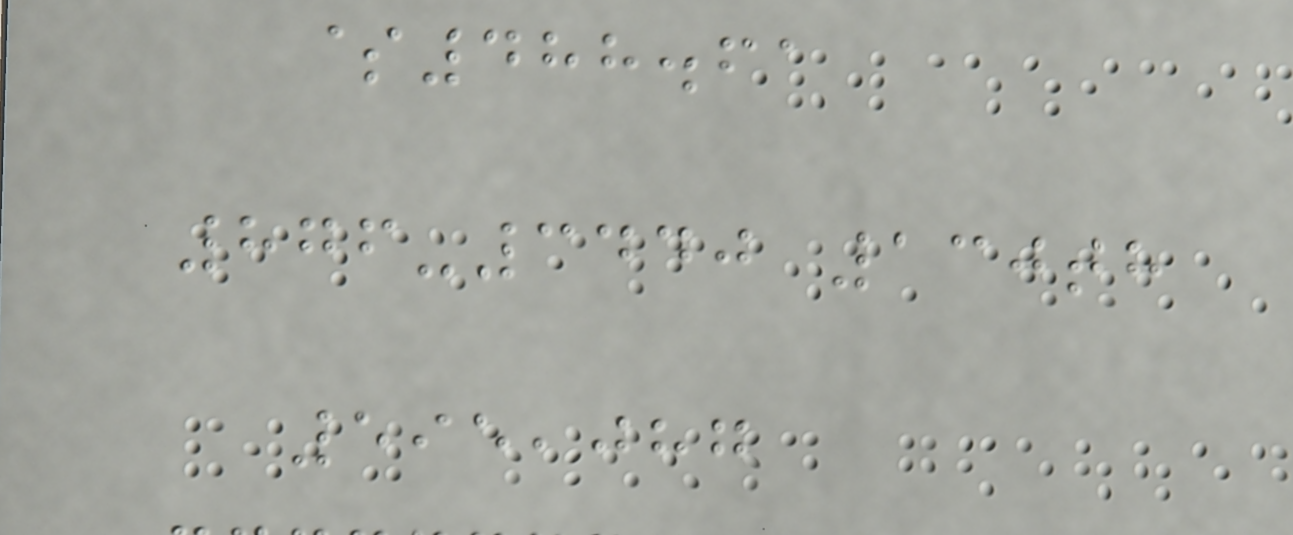$488.61
876-3440 130th
595,087
